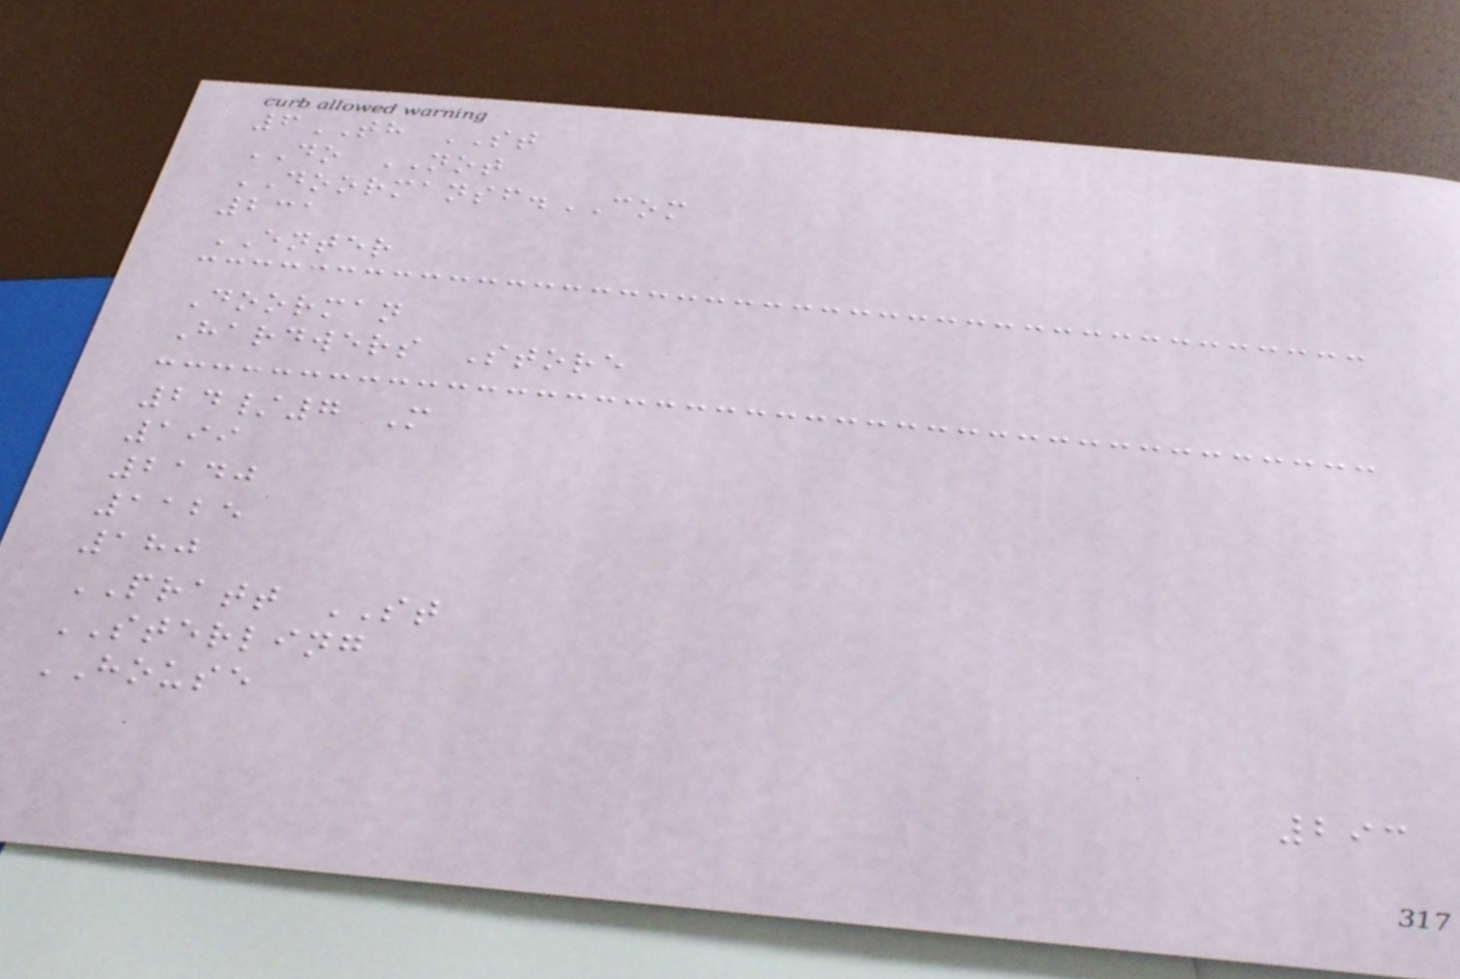6TH ST
DO NOT
DOORMANSF.COM
231
ENTER
Doorman
Hardwers Store
24/7 M
199
2140
1125
180
PRATT ST
STERLING
HOUSE
293
